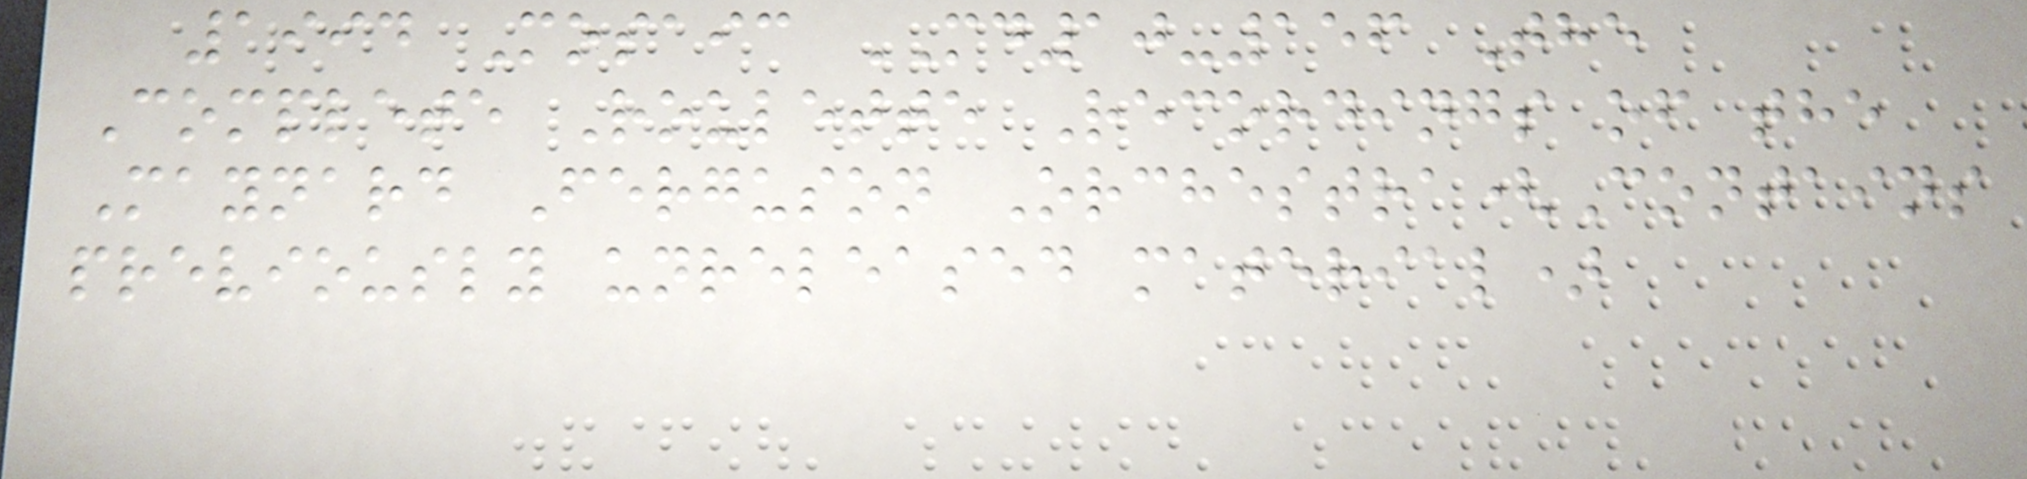1994 Mosaic MD10-156 The
Complete Roulette Recordings of the
Maynard Ferguson Orchestra(Contains
previously unreleased material)
